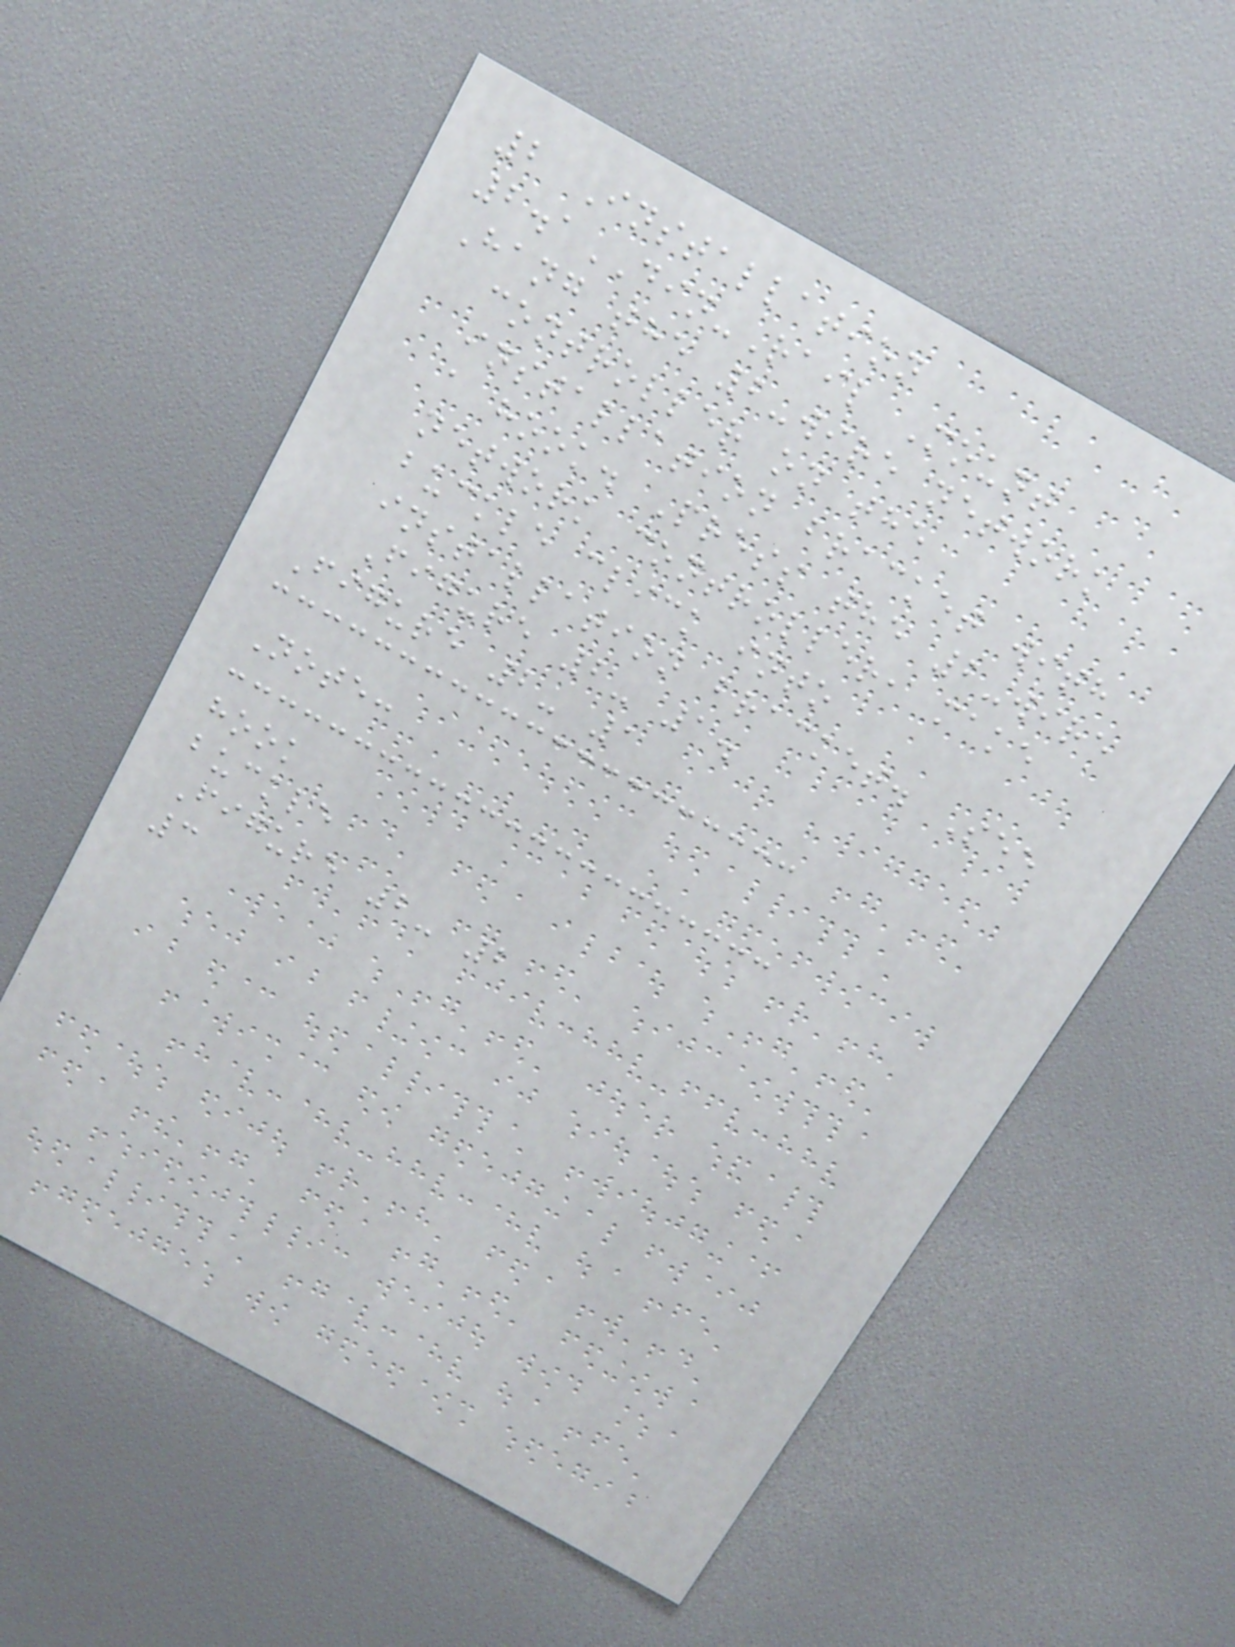2 Installation
2.1DIN-Rail Mount
Hang the 2-wire network
controller on the
installation bracket with
a hook. Press the 2-wire
network controller, make
buckle click into
installation bracket. See
Figure 2- 1.
Figure 2- 1
Note:
hook
buckle
Figure 2- 2
3
